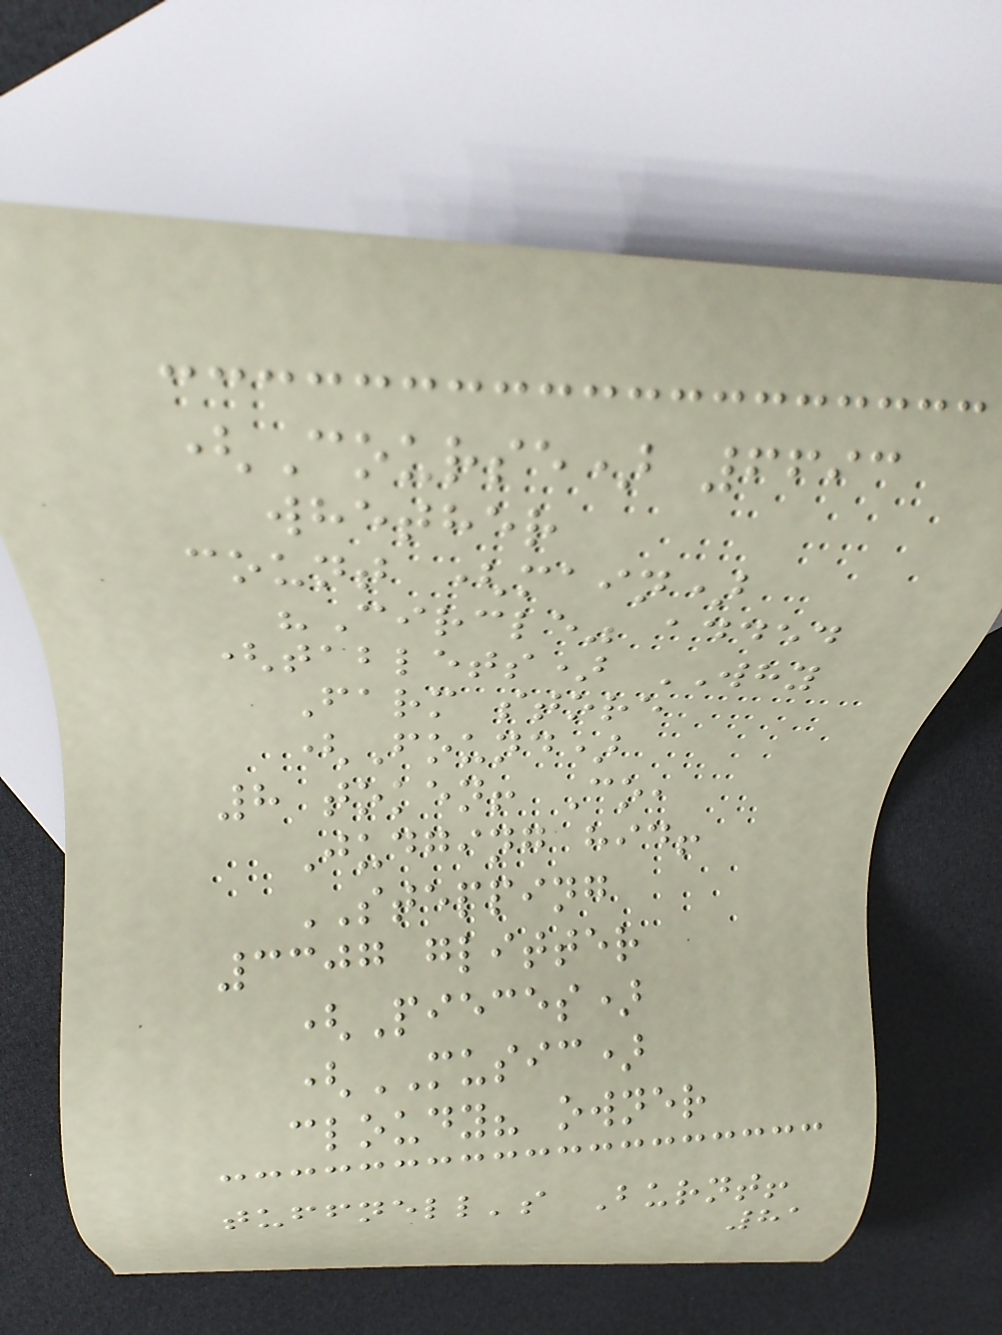(Course) 6693
whether
count (main)
"Circle" added
(tablets) WHY
Farm store
(Found)
8 token! Co,
Judging hid!
STEPPING
3307 glitter
(Pieces)
(MUSIC)
cloudy? owner
tuffnell's Burnt!
81
